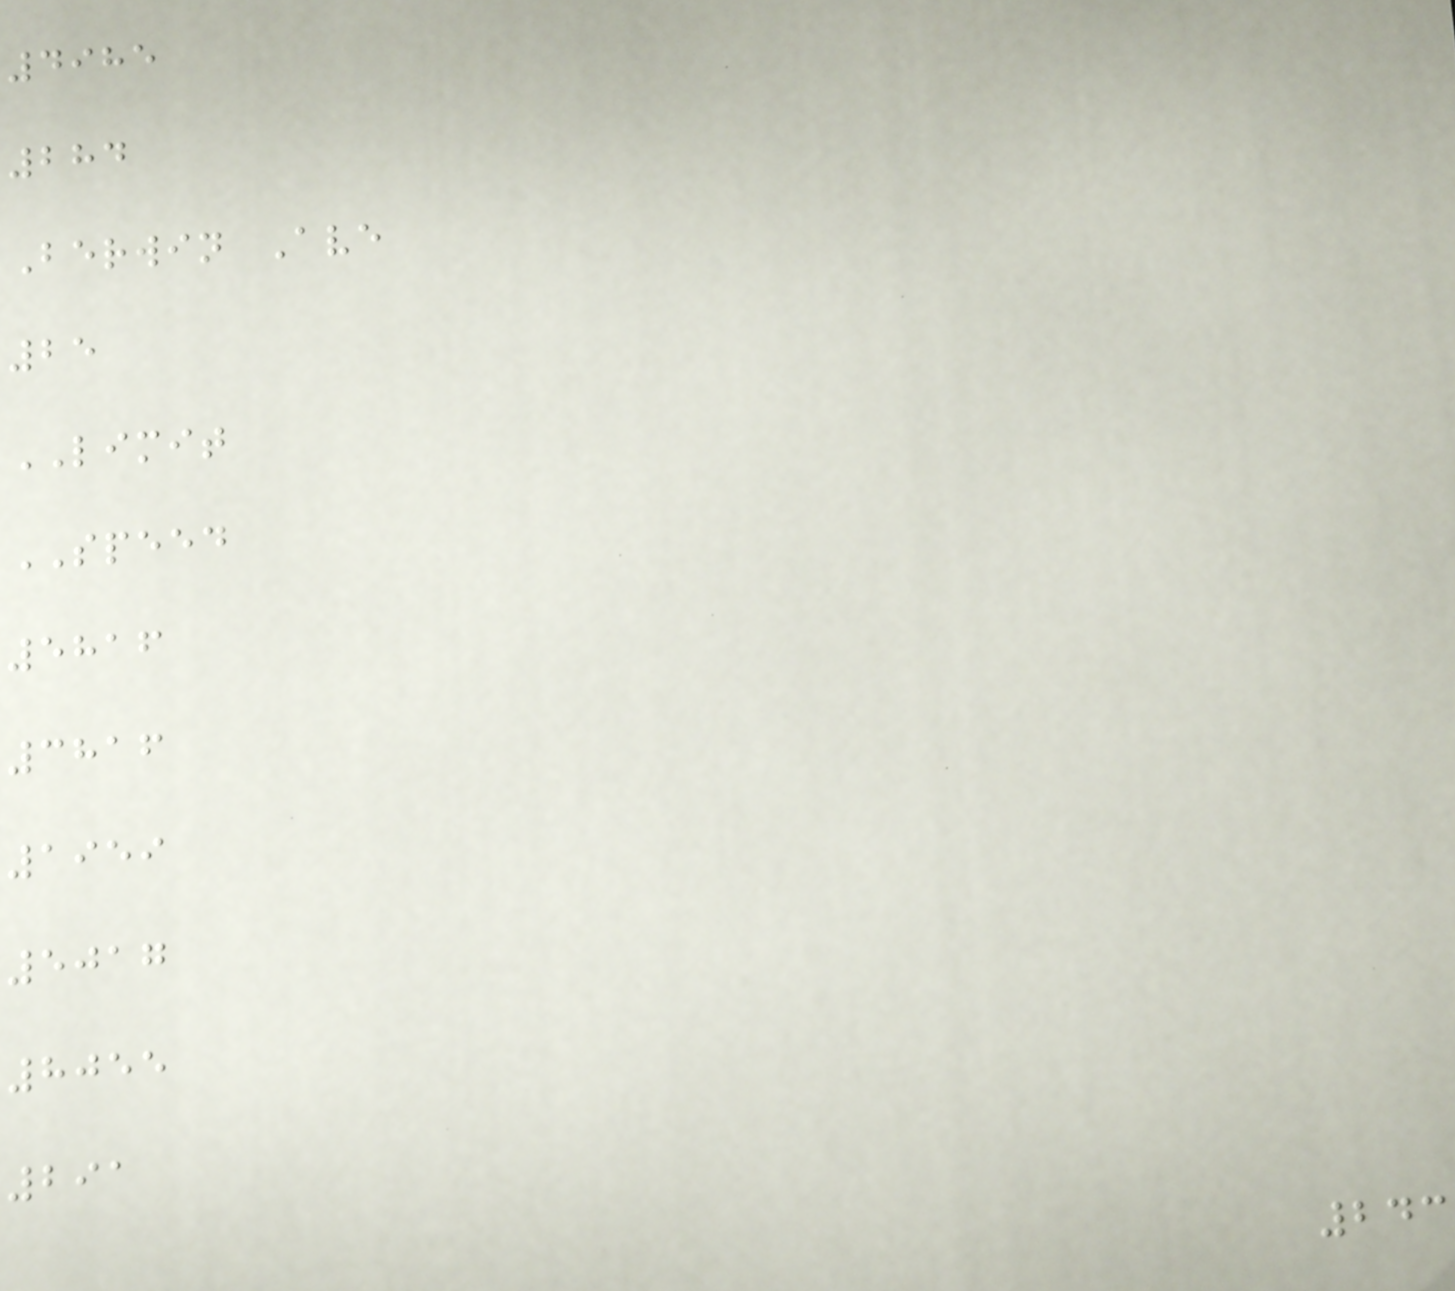4985
284
Berwin Ave
25
LIMIT
SPEED
5816
3816
1959
5017
8055
291
243
